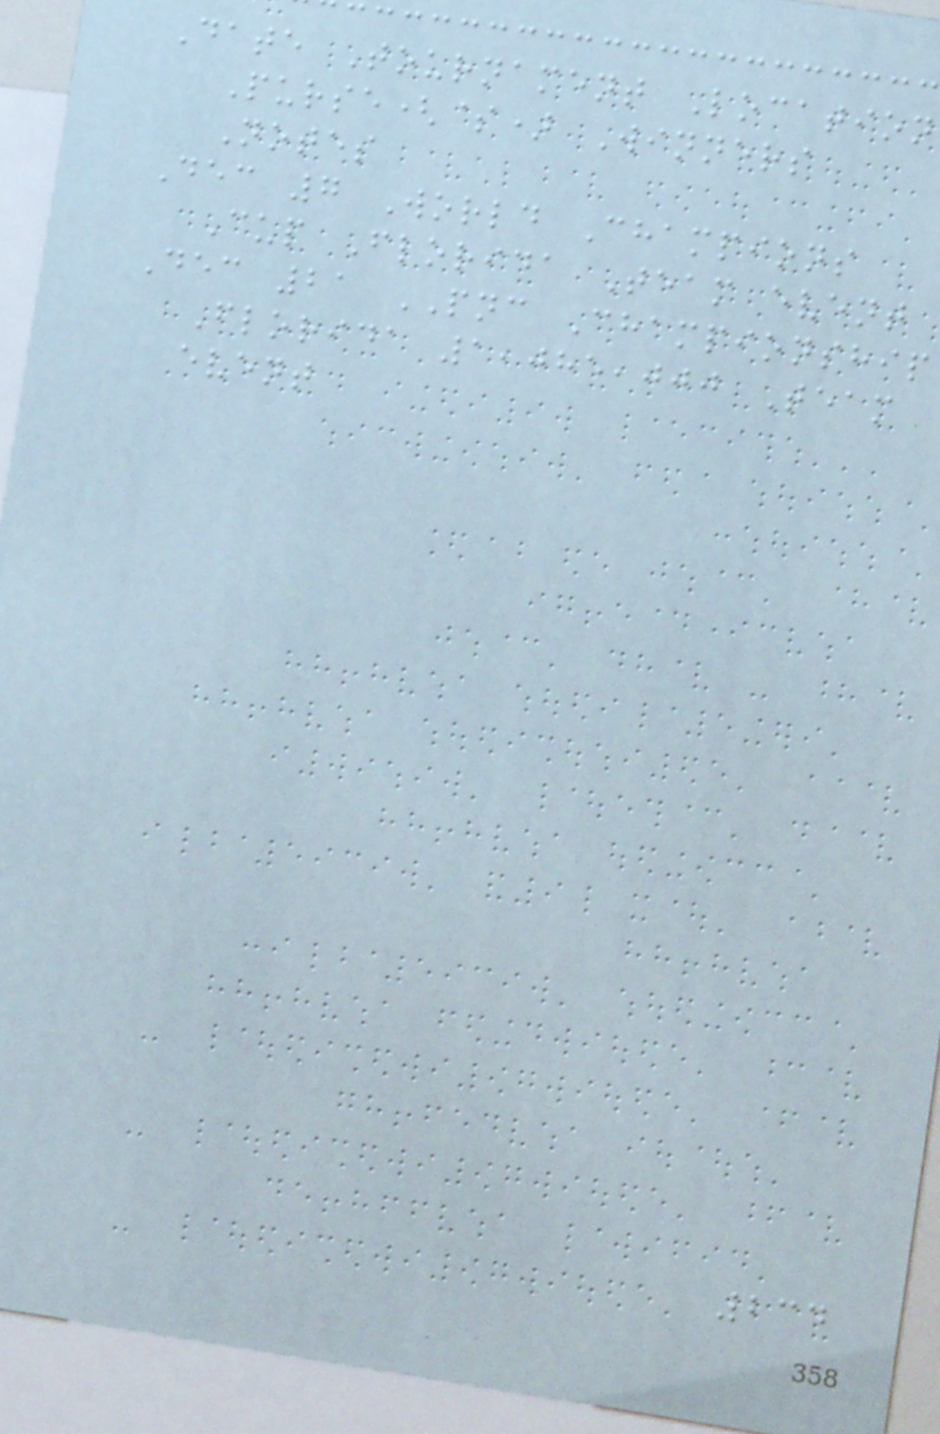Date Tournament Location
Purse($) Winners
Notes
Dec 7 World Champions
Cup Florida Team event
Dec 21 PNC Championship
Florida 1,085,000 Team
event
234
